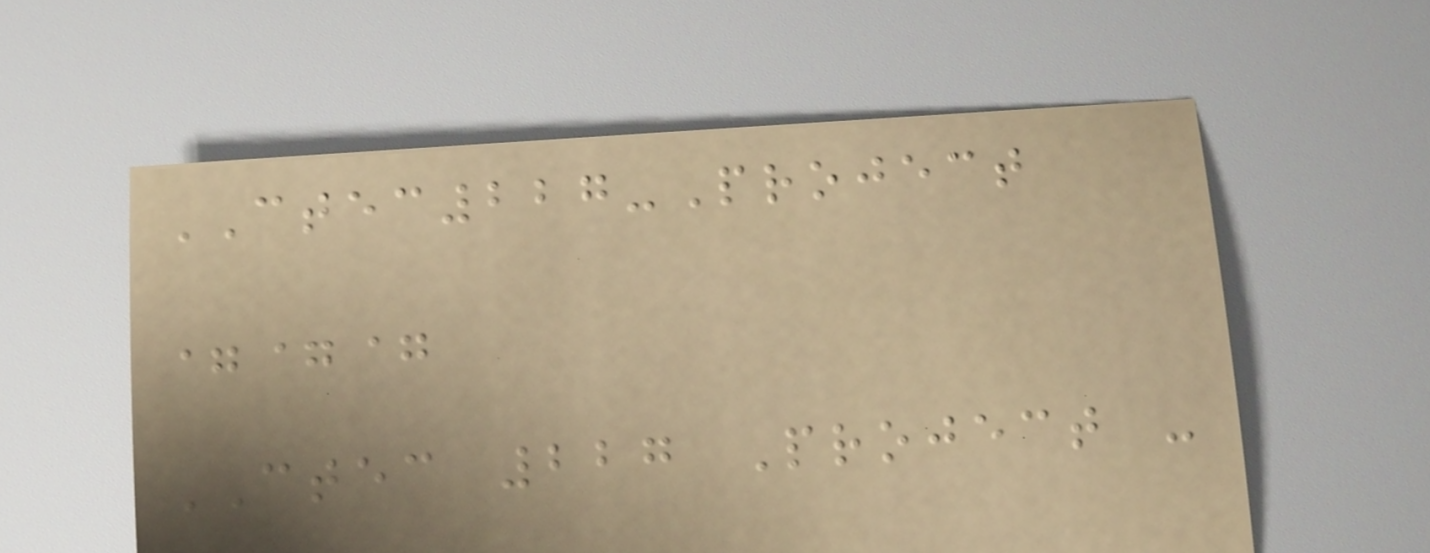CTEC227-Project
===
CTEC 227 Project -
